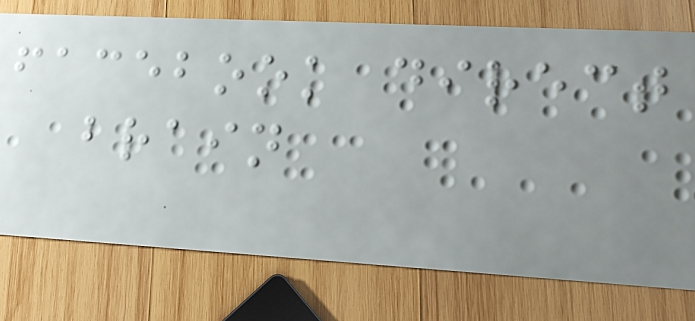facebook direct
brain
